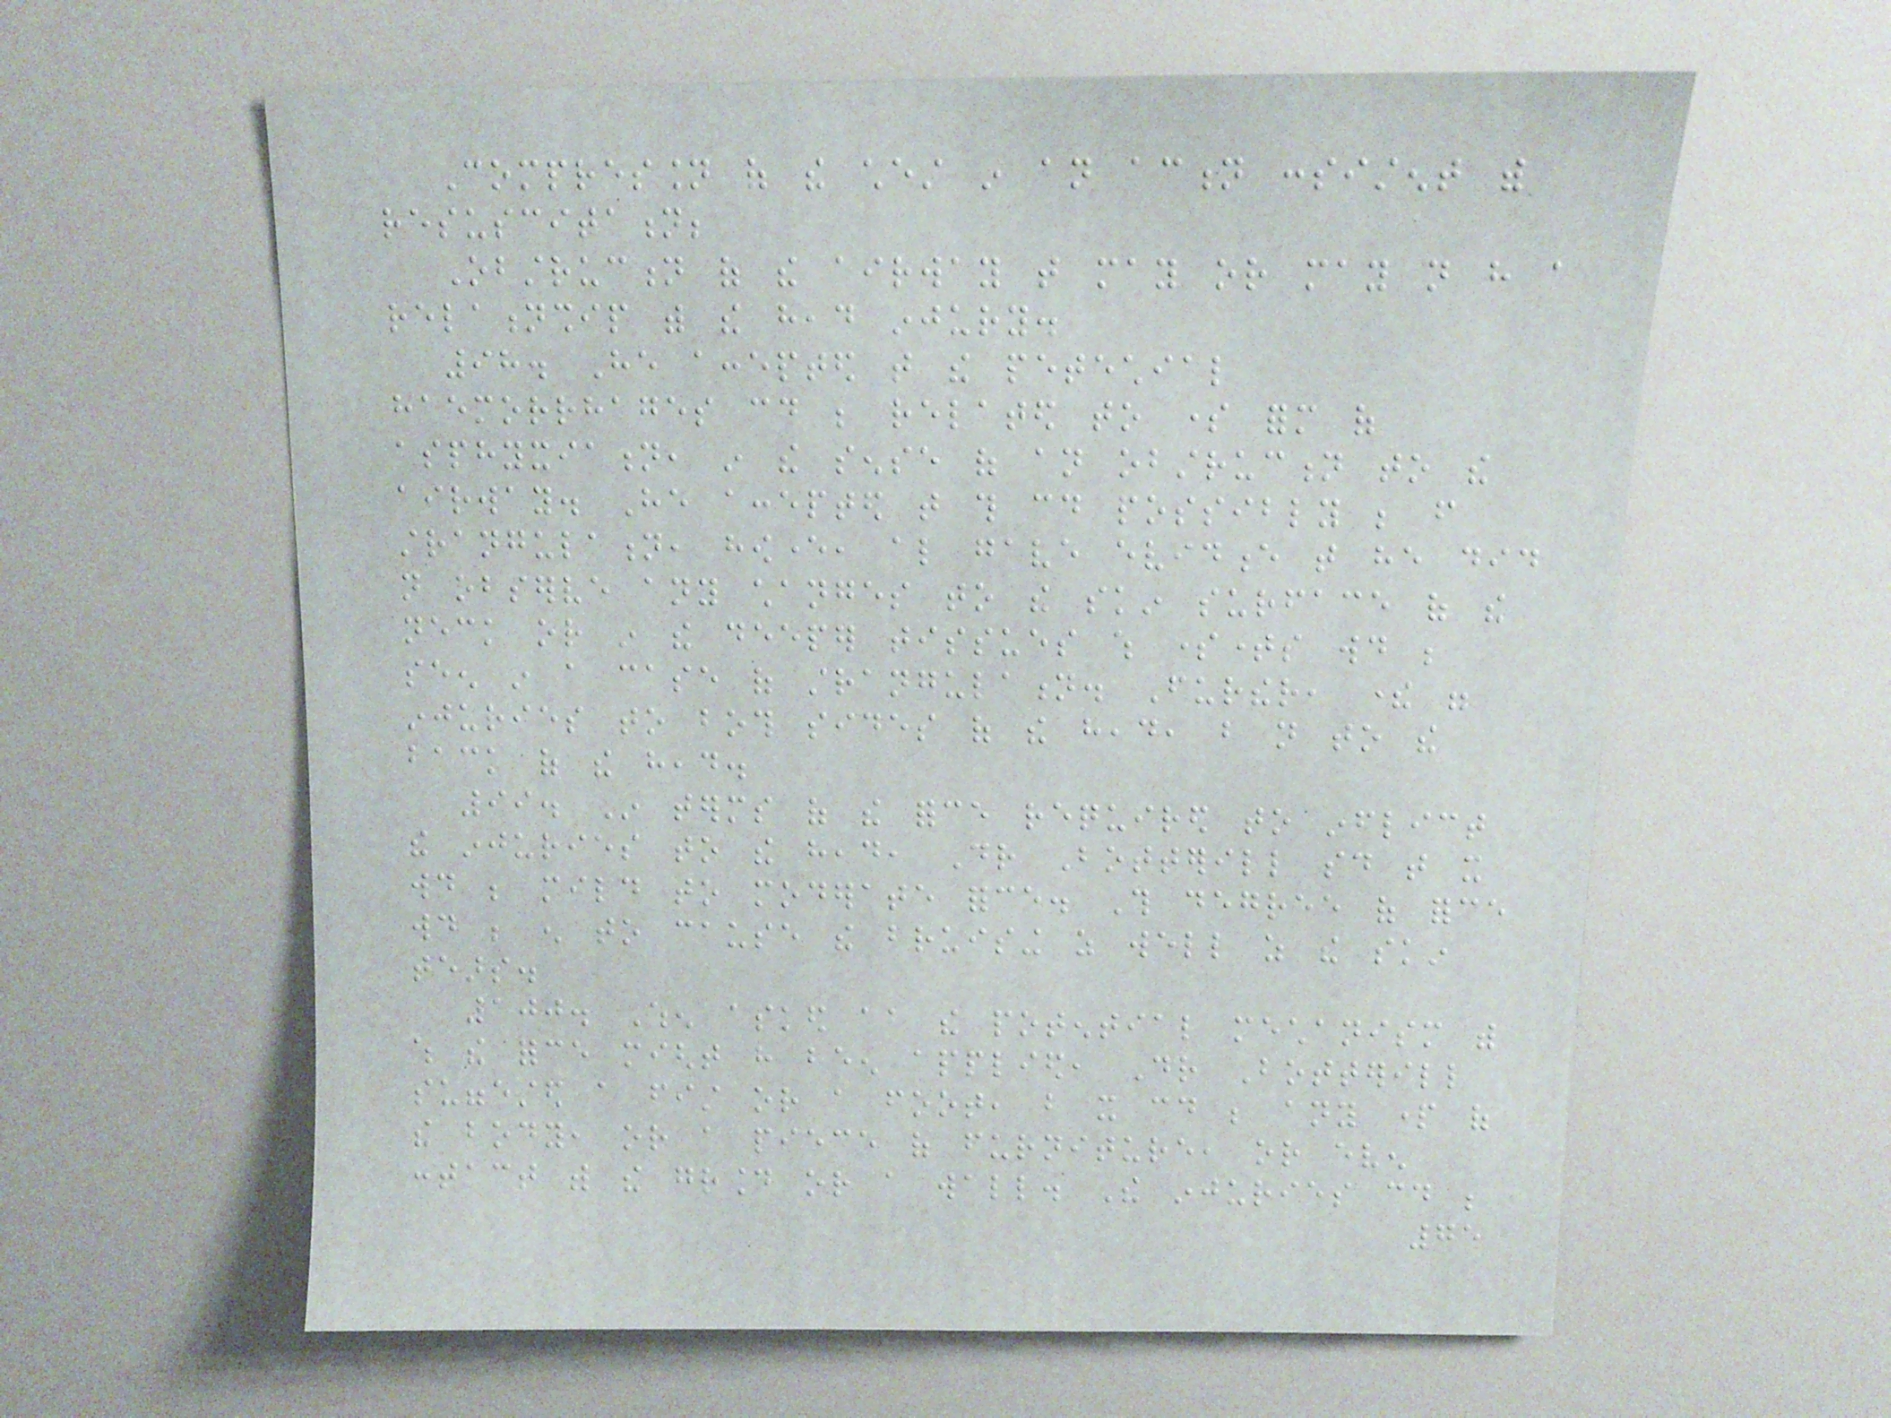Compression of the chest in an action consistent with
resuscitation;
Obstruction of the airway that may or may not have a
relationship with the head injury.
98. He accepted that the petechial
haemorrhages could be related to some form of
asphyxiation, in the sense of an obstruction to the
airway. He accepted that this could possibly be from
strangulation, however, also gave evidence that he did
not observe any changes to the skin surface of the
neck or in the deeper tissues which sometimes would be
seen in a case of strangulation. Further, there were
injuries to both sides of the head, but not to the
back of the head.
99. In terms of the force required to inflict
the injuries to the head, Dr Botterill said that it
would be mild to moderate force. This degree of force
would be enough to cause the bruising as well as the skin
tears.
100. When asked about the potential mechanism with
which the force might have been applied, Dr Botterill
suggested a fist or a foot, but it could be any part of
the body, or a piece of furniture, or even
contact with the ground or a wall. The injuries could be
75
